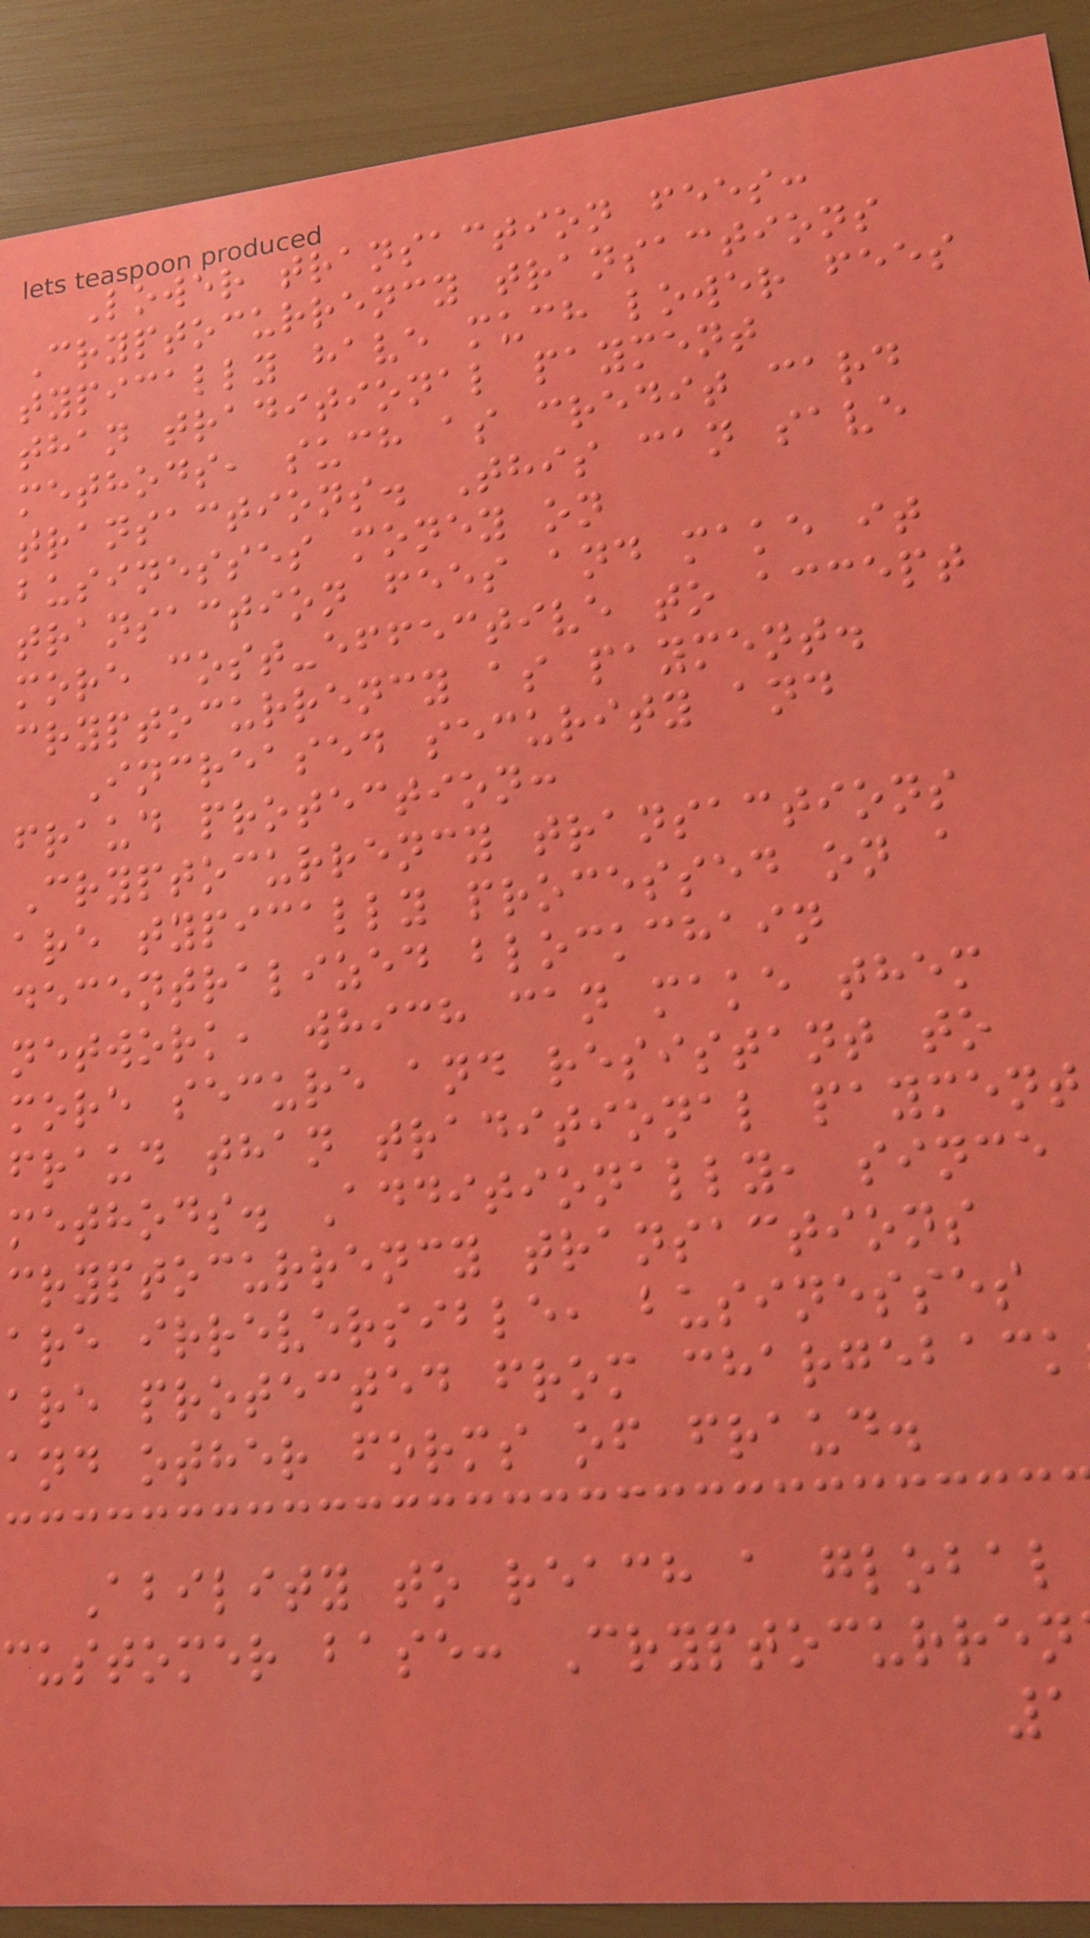Lower transaction fees:
Cryptocurrency transactions
typically have much lower fees
than traditional payment
methods, such as credit card
transactions. This can save
businesses money on
transaction fees and make it
more cost-effective to accept
cryptocurrency as payment.
Increased security and
fraud protection:
Cryptocurrency transactions
are typically processed on a
decentralized blockchain
network, which can make them
more secure and resistant to
fraud than traditional payment
methods. Additionally, since
cryptocurrency transactions
are irreversible, businesses
are protected from chargeback
and other forms of fraud.
Ability to reach a global
customer base: Cryptocurren
